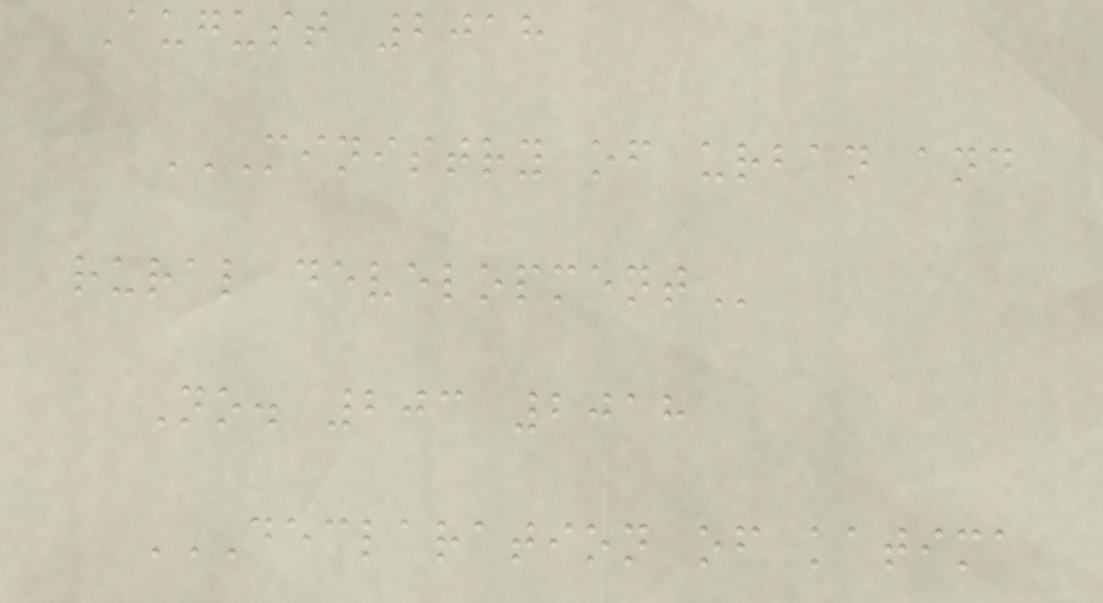August 2018
MINISTRY OF URBAN AND
RURAL DEVELOPMENT
No. 203 2018
DECLARATION OF KATIMA
